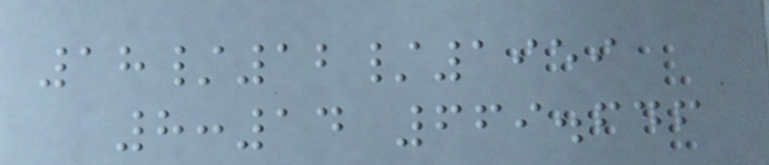18/12/1959
8:14 669.646
